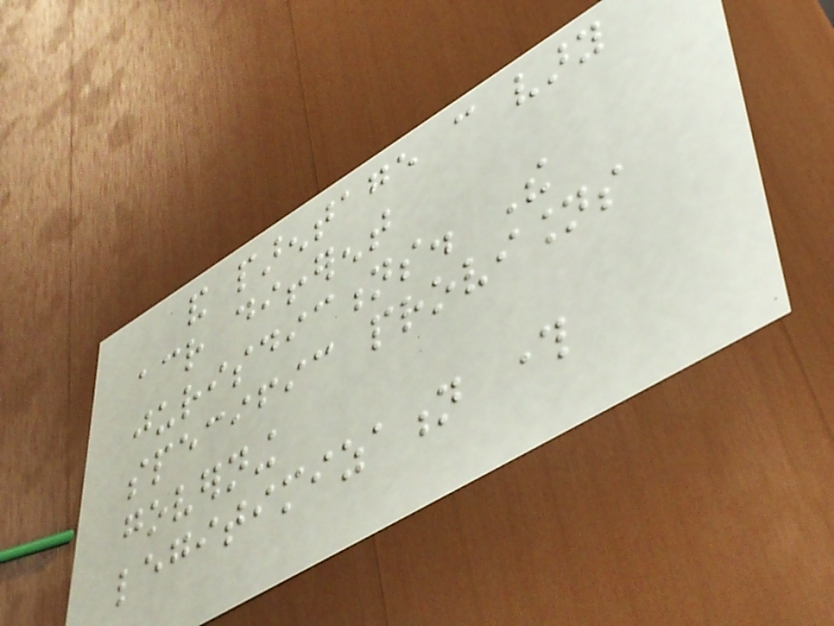and parentage can vary
across different
jurisdictions. The
specific provisions
governing
legitimization through
